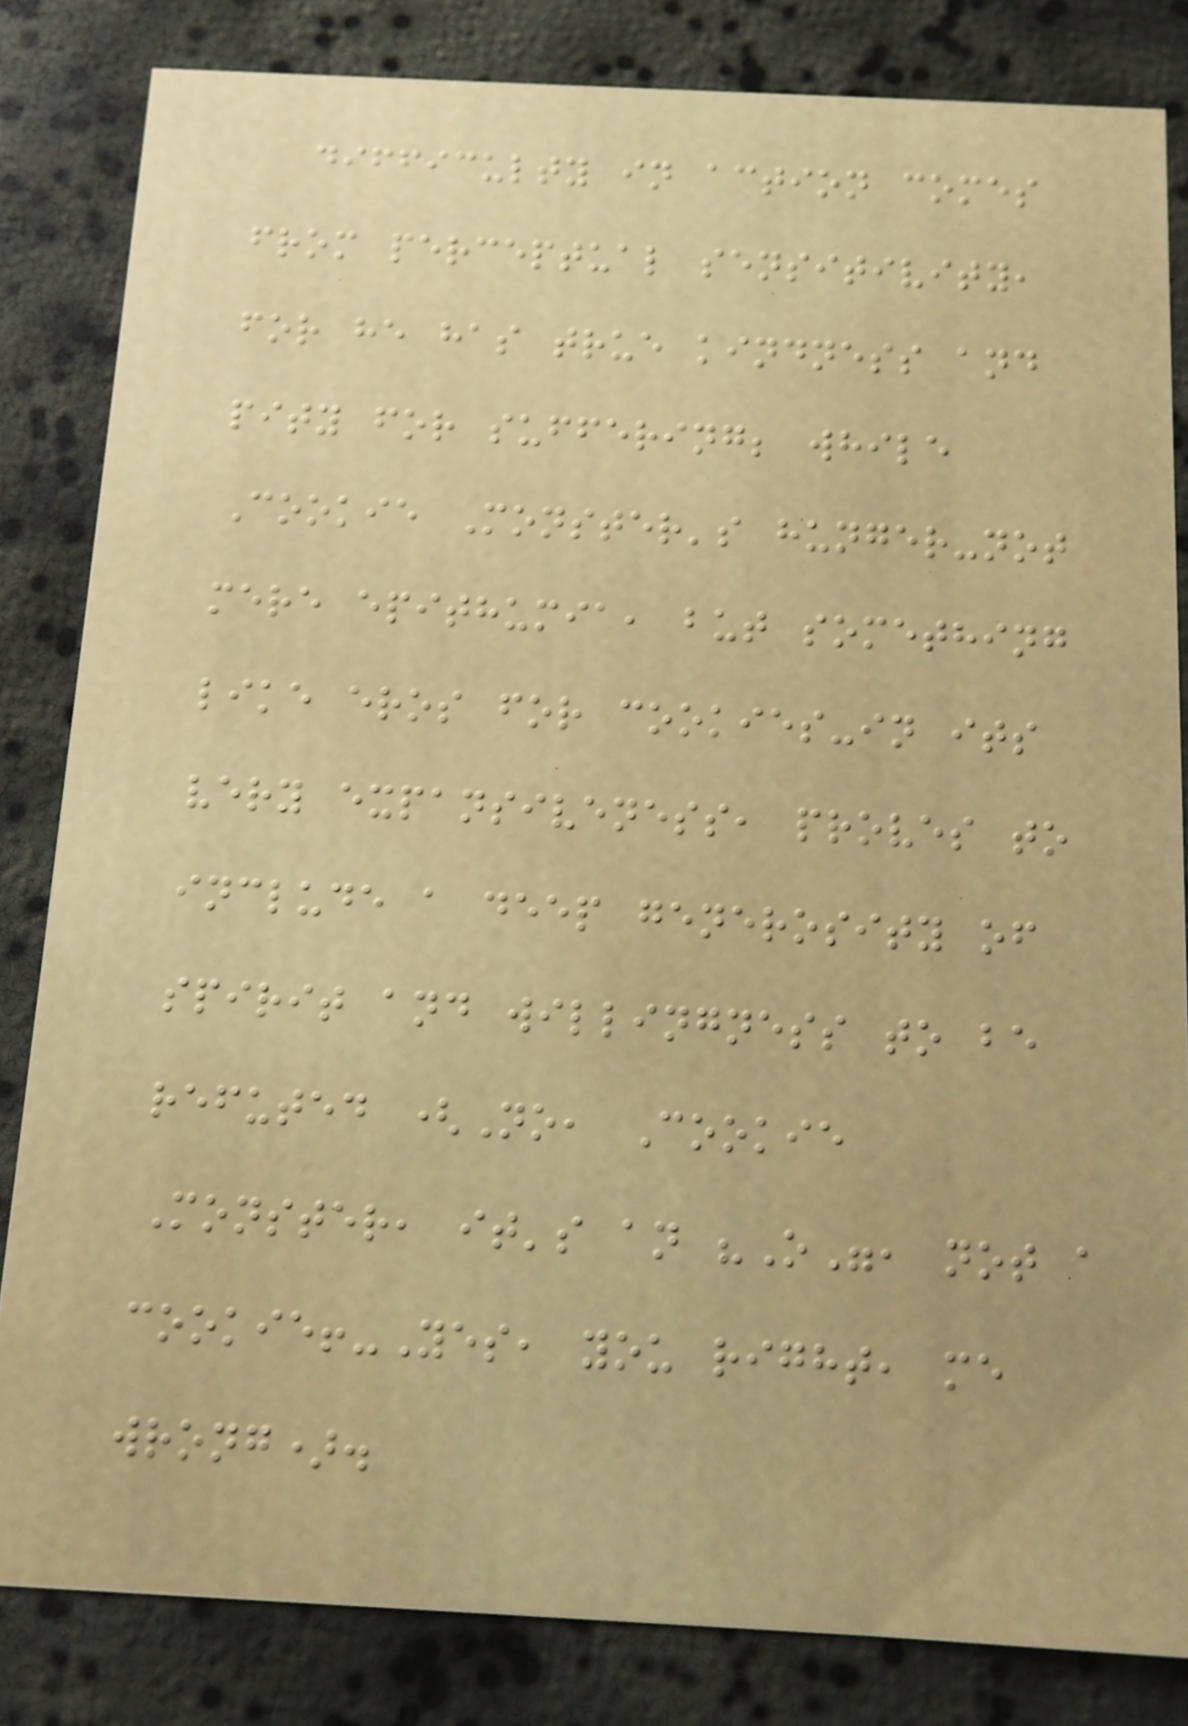difficulty in action comes
from perceptual sensitivity,
for he has true kindness and
pity for suffering; while
Cookie Monster's hunger-not
mere epithumia, but something
like eros for cookies-in its
very expansiveness, proves to
include a deep generosity of
spirit and willingness to be
refuted (No, Cookie
Monster, it's an "O", not a
cookie!-Yes, you right, me
wrong).
